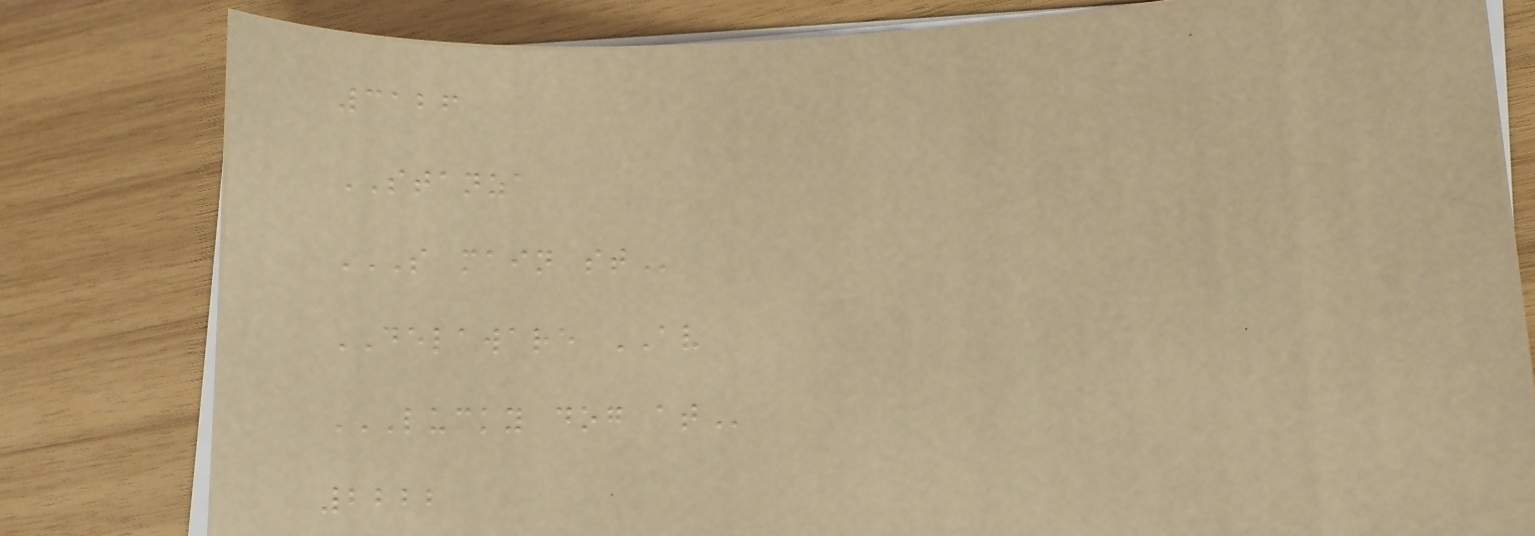3126
STANZA
S MAIN ST
DELAWARE AV
LUCKY DOG AT
2222
